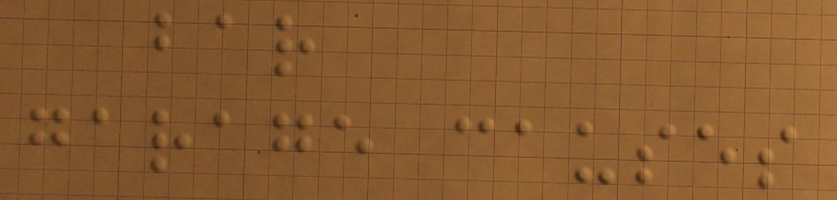bar
garage causes
